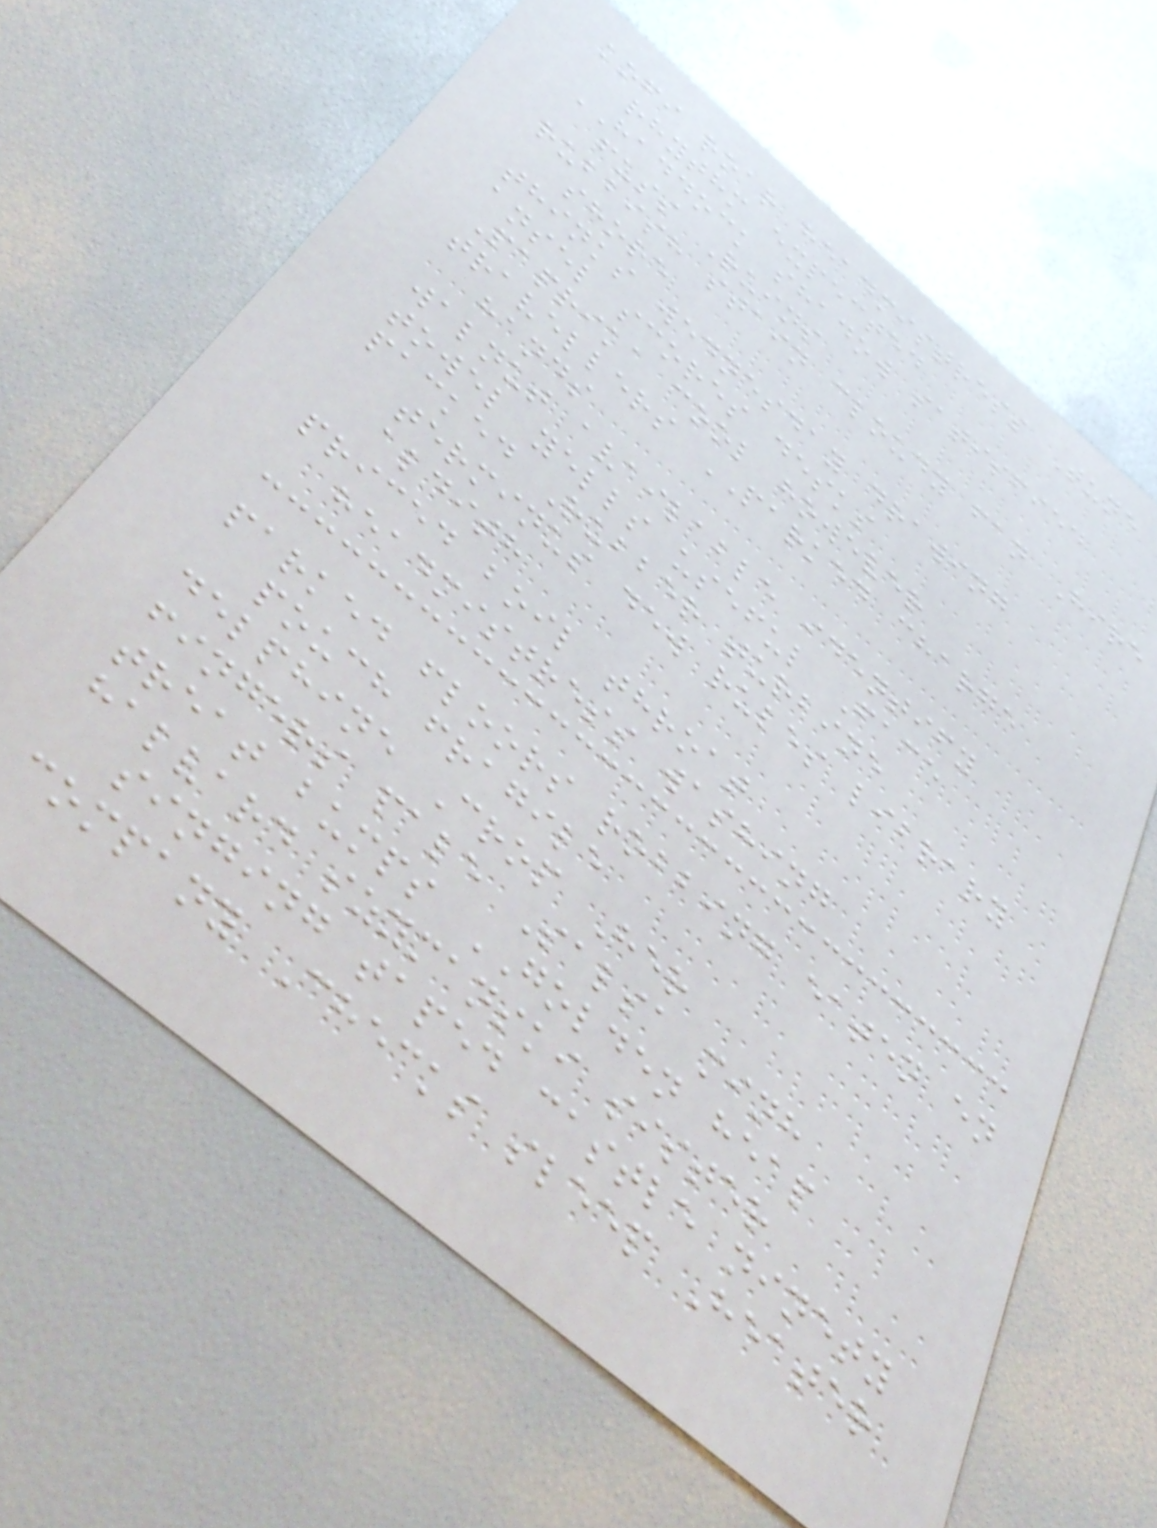kofi roar headmistress Tune
rhythm expected
HADDOCK shadow satisfied
fuss Ruins
rubbish stain cloudy fan Hire
shore
thinks wednesday drawing
ansel scores desks
Paprika cool however
travellers PARKED charge
hands
walnut available identify
towel yells useful Face
packed Rubber turbine
terminus dew rules library
aldith
priced boil throat
headmistress washing
parked floors robbing eaten en
pouch fragile
delphine Crop Her
fingers pale Salsa minh
treat bumps GOLDEN heap
halvard szymanski sister
singing taped castle ninety
company Checks sleep Heater
